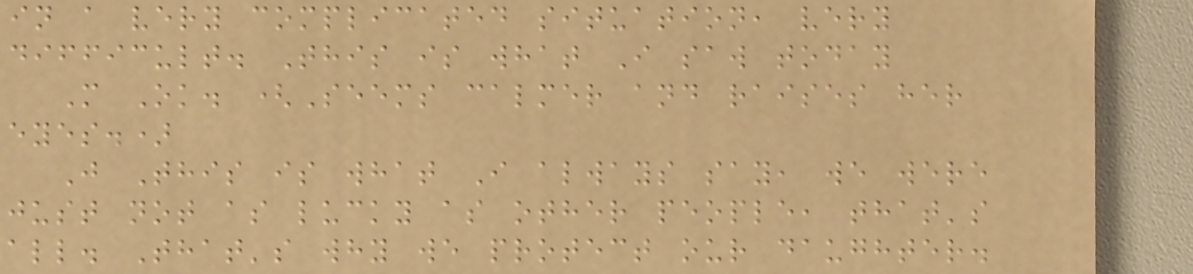in a very complicated situation, very
difficult. This is what I saw today
M Ok. (Seems calmer and raises her
eyes.)
J This is what I always say, we were
just not as lucky as other people, that's
all. That's why we protect our daughter.
